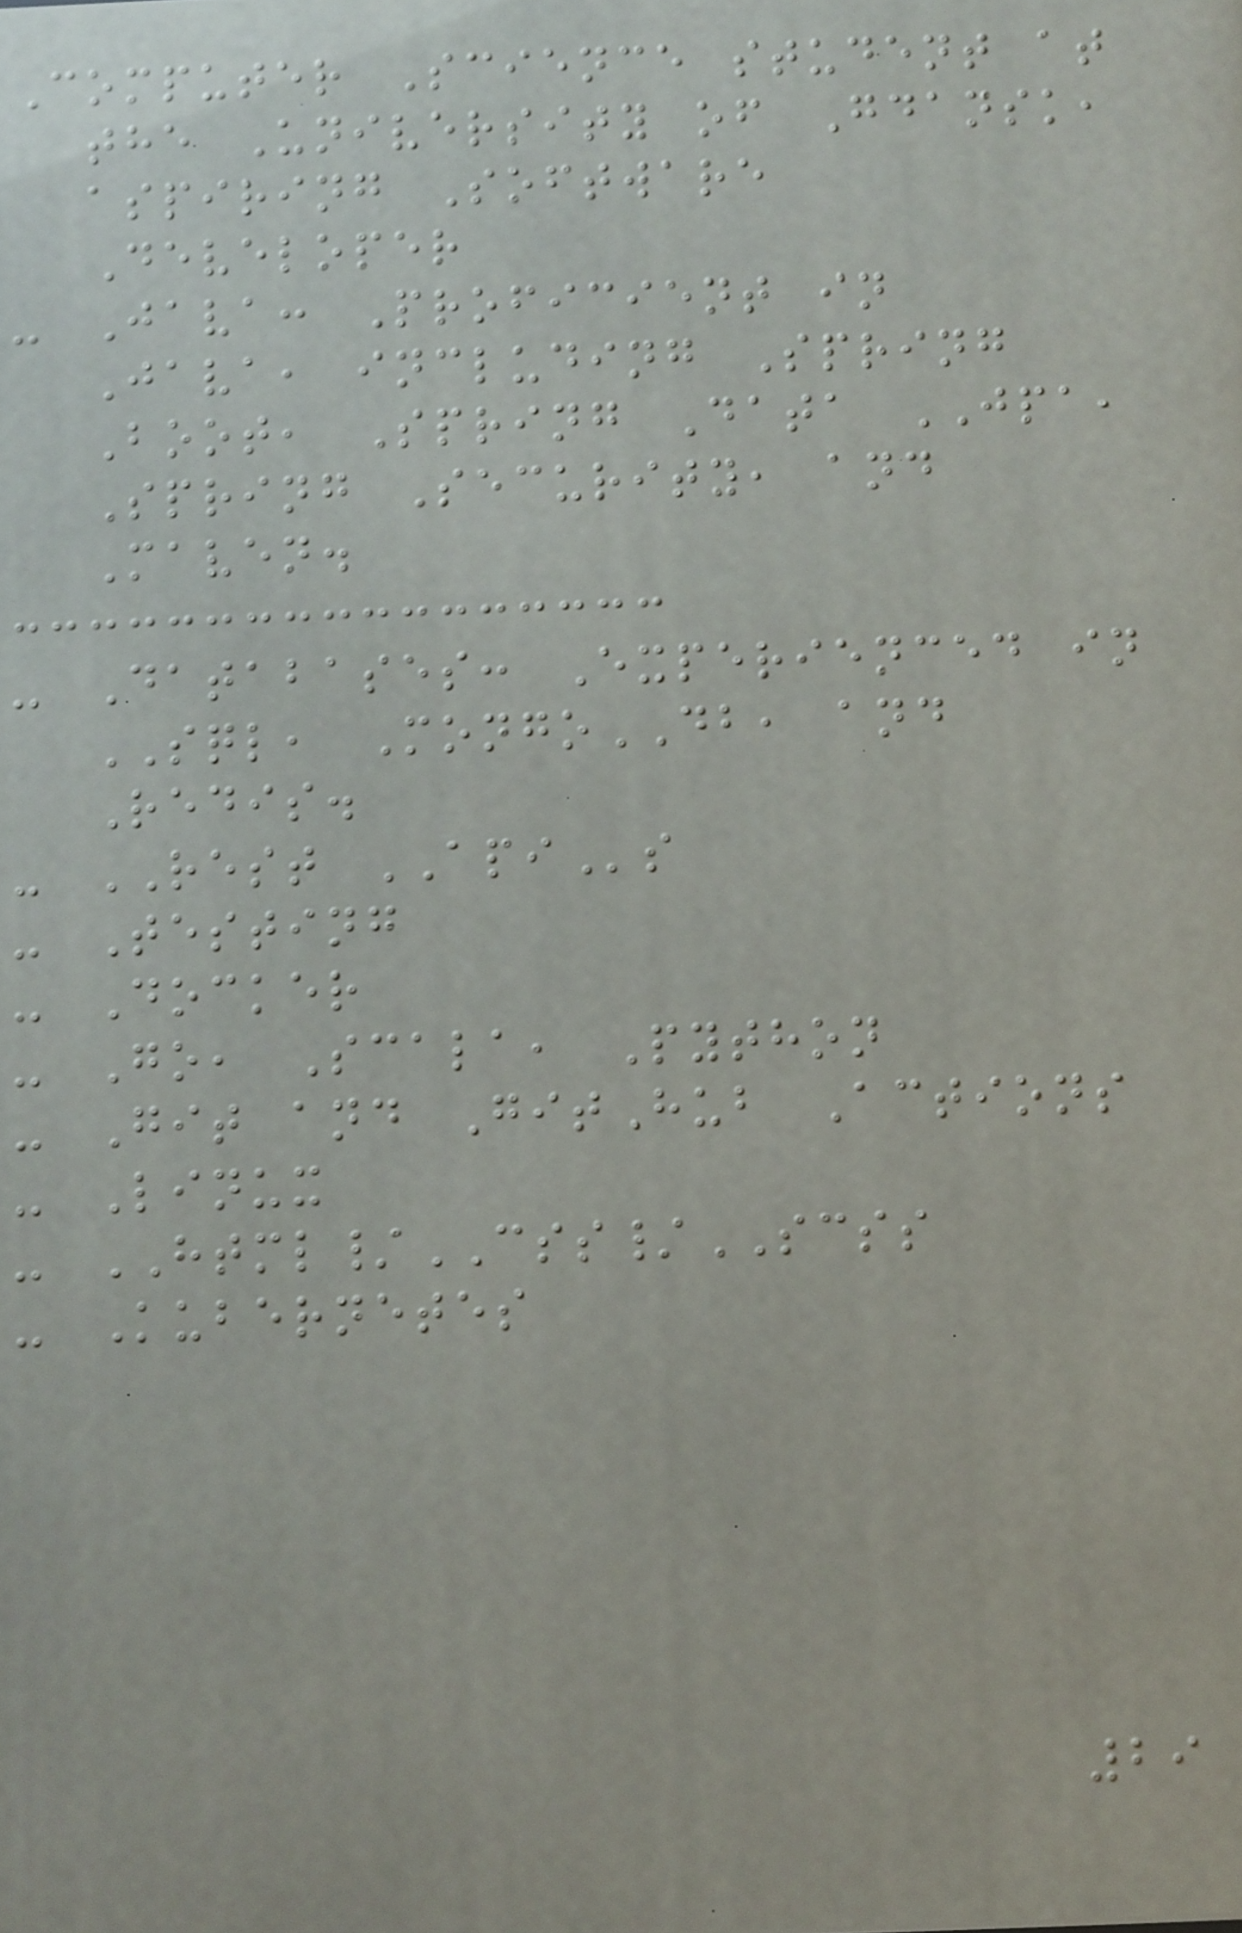Computer Science student at
the University of Gdansk,
aspiring Software
Developer
- Java: Proficient in
Java, including Spring
Boot, Spring Data JPA,
Spring Security, and
Maven.
- Databases: Experienced in
SQL, MongoDB, and
Redis.
- REST APIs
- Testing
- Docker
- Go, Scala, Python
- Git and GitHub Actions
- Linux
- HTML/CSS/SCSS
- Kubernetes
29
